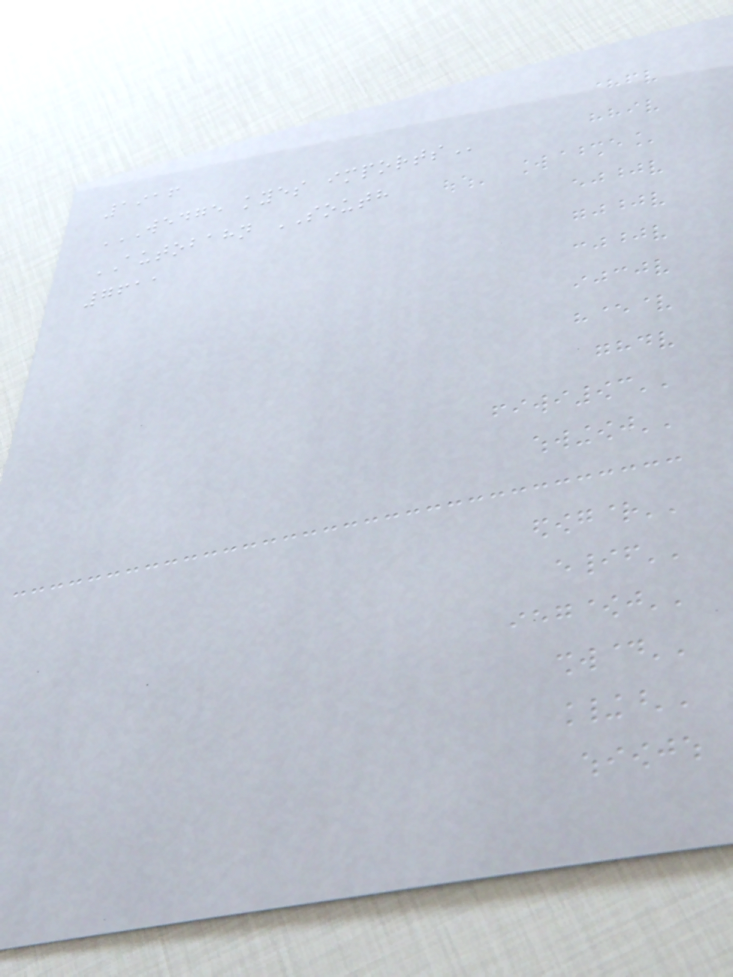1916
WEDGE KYES IMPORTS
AUTOBAHN SOUTH
7611
